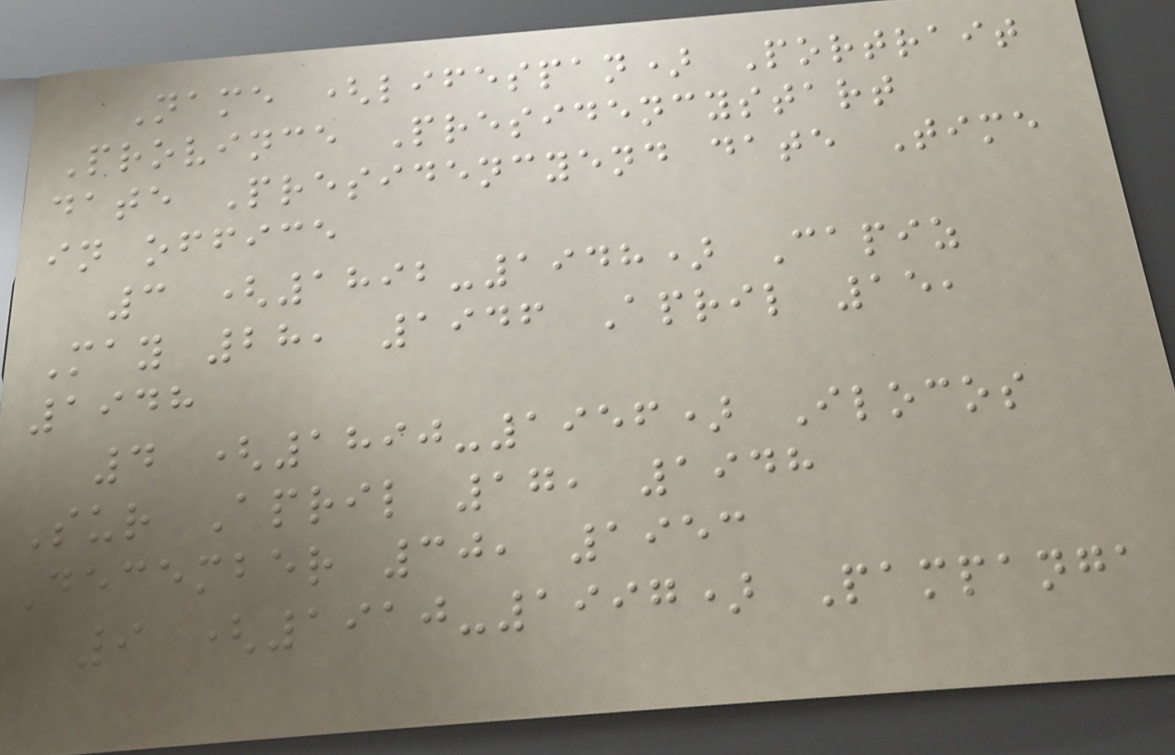Name (lifespan) Portrait
Province Presidencystart
date Presidencyend date Time
in office
3 (1892-1948) Capiz
May 28, 1946 April 15,
1948
4 (1890-1956) Ilocos
Sur April 17, 1948
December 30, 1953
9 (1910-1997) Pampanga
